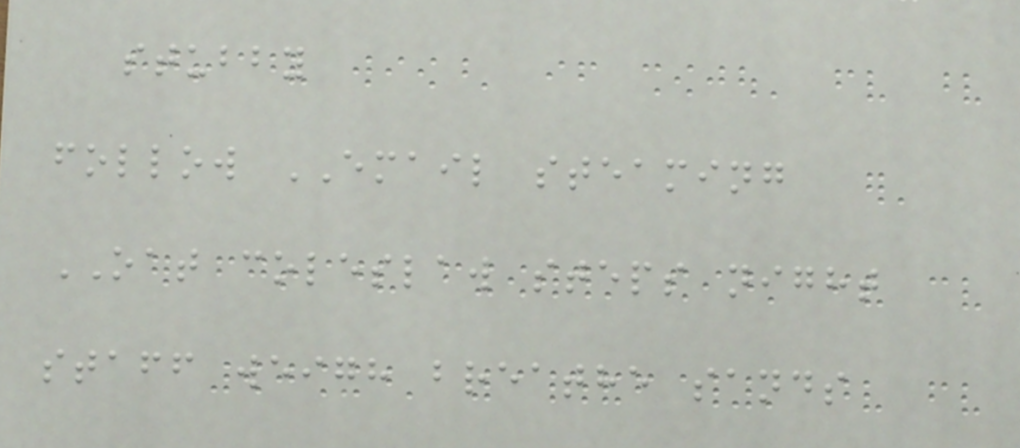stubby
follow EMAIL steaming
OAT coleslaw steps night
staff weigh breathe sands
